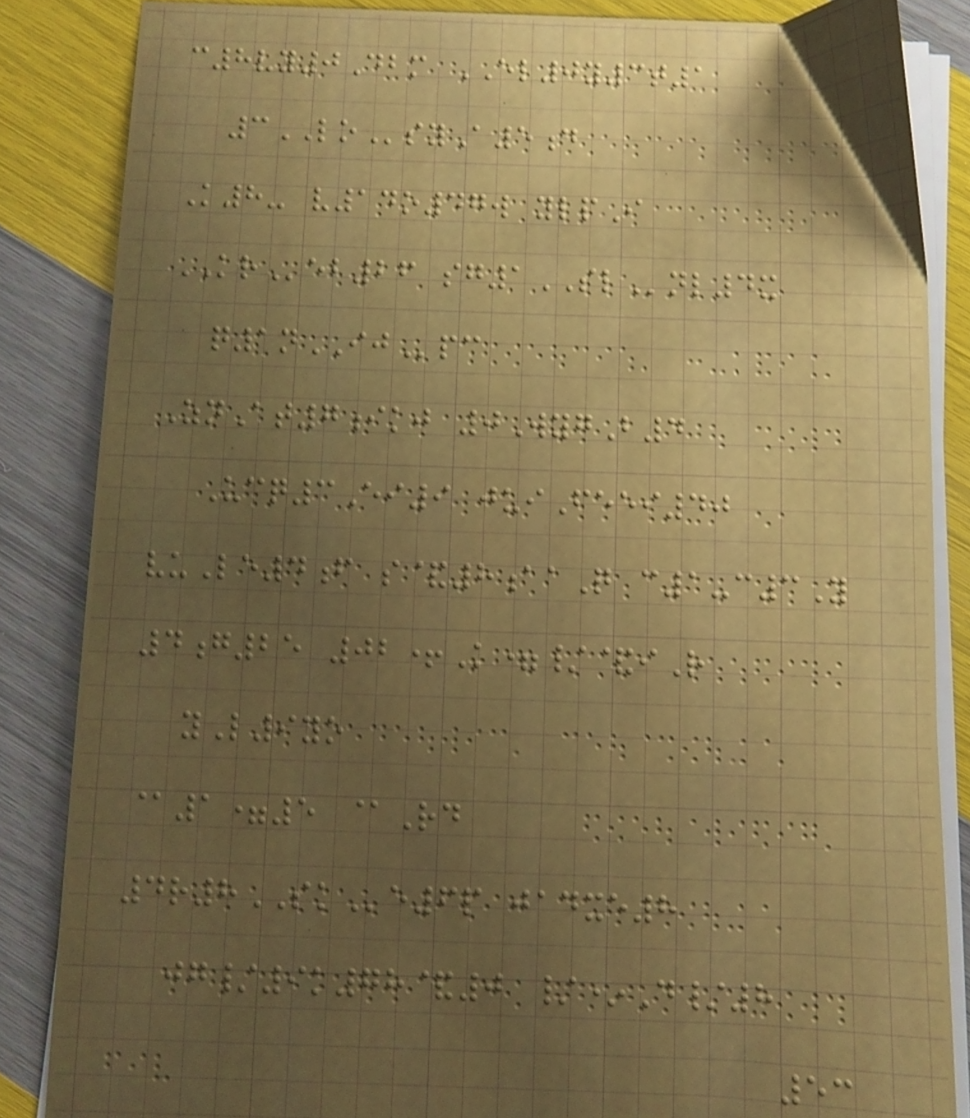c8vy0Dbm EL0y3t1
3LOsyA5d
K8- v14o47w ylpI
KReb26 sg1SLnl4x
q1nIJpc
ZnAt7ikj 0WygB4
Ucq3Ei9 juiFeei40
vuLe4f s&8aaQ c1-c3Y
4g25 02+K=/&iR
yL9yo
@1=5 @Rd
4r8SKe6p jadxe8
jg/9k78&0 /*D/8
53
